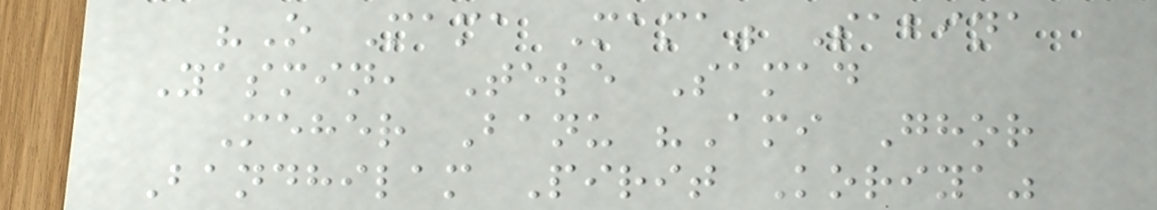"O Mama Mama" Sabina
Yasmin, Tele Samad
Meher Banu "Ami Ghor
Bandhilam Pirit Koriya"
